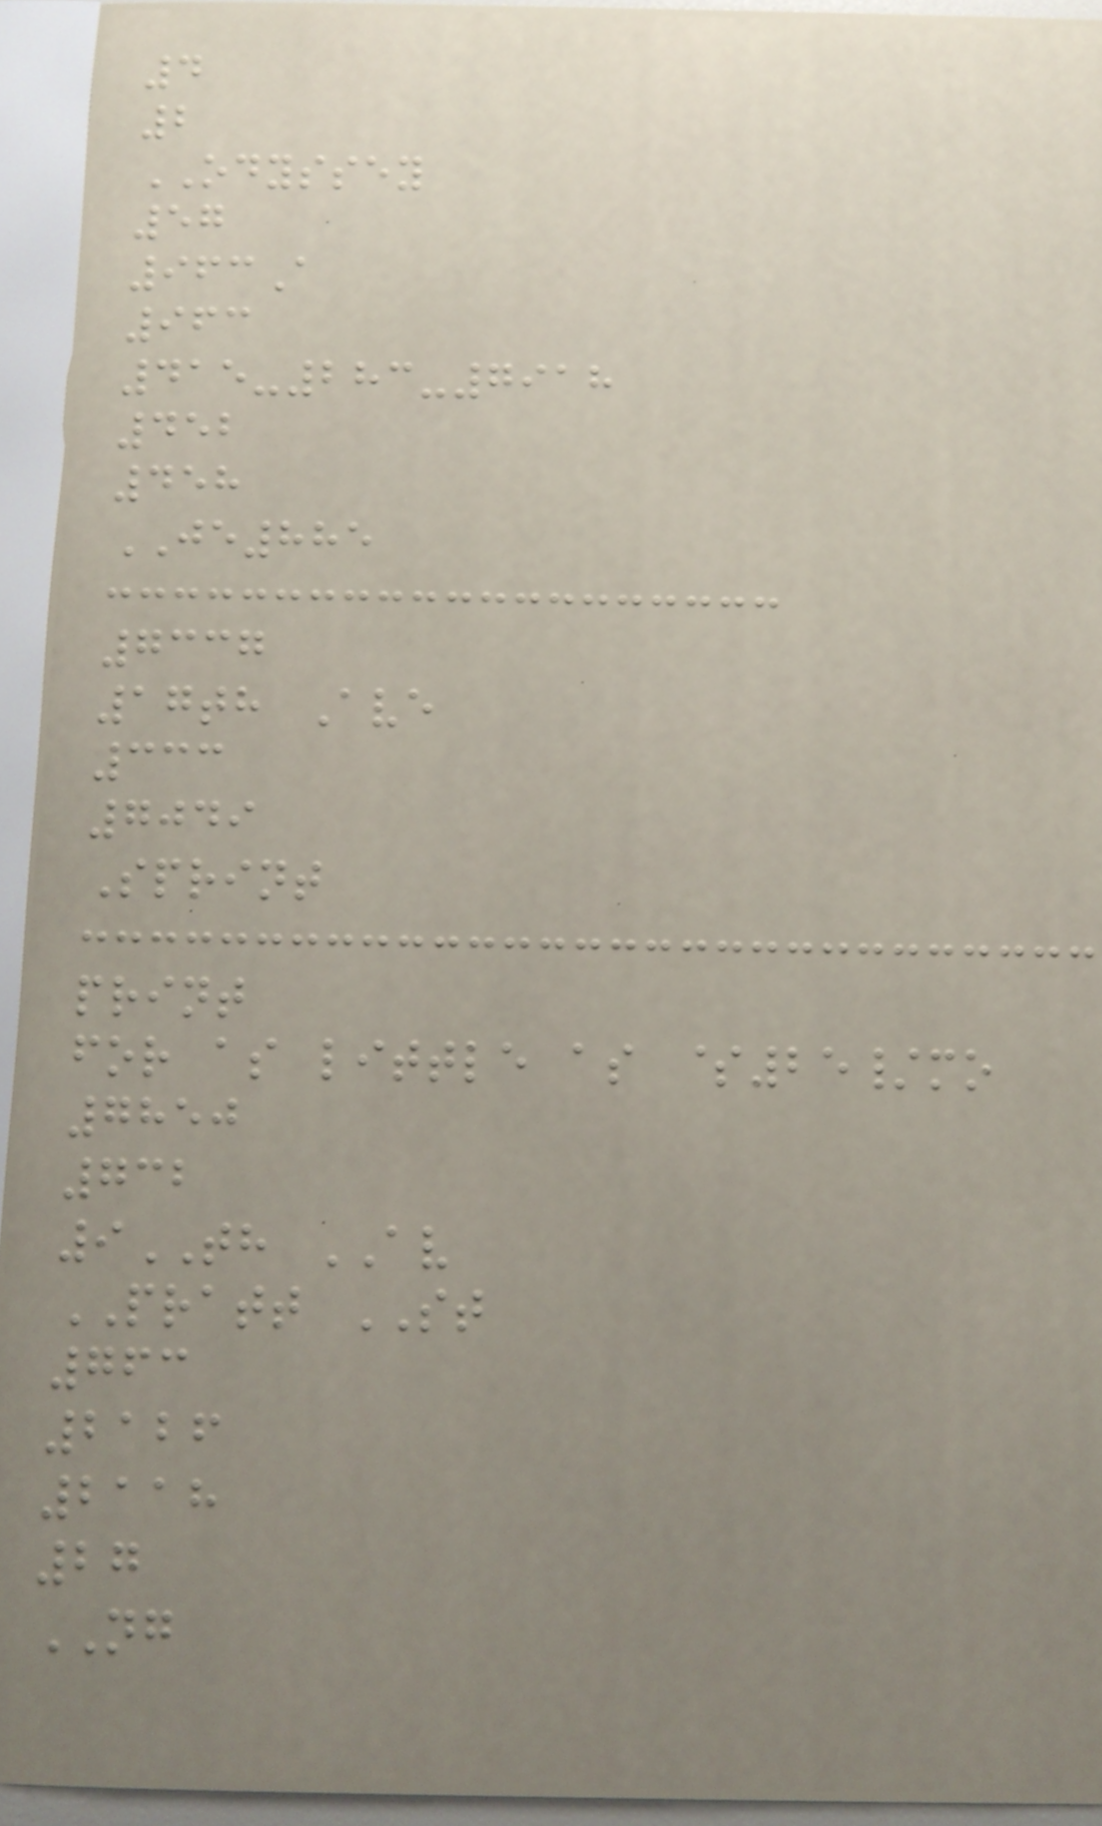4
2
ODYSSEY
57
963A
963
415-283-7918
452
458
JE885
7337
17th Ave
333
7049
Sprint
print
for as little as $25/mo
7850
732
9TH AV
PRATT ST
763
2126
2118
27
NG
